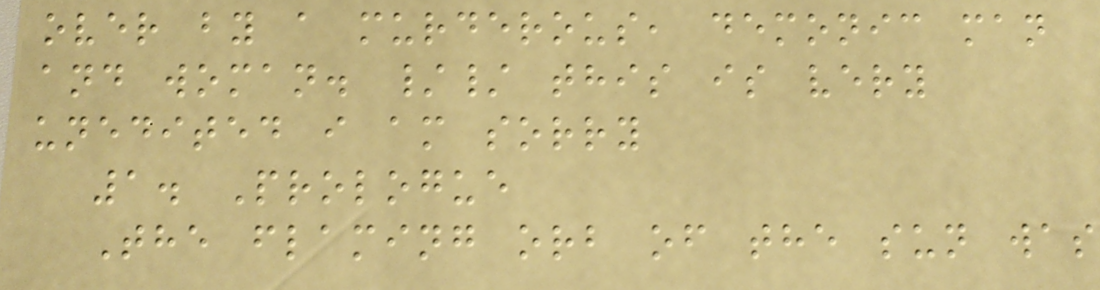over by a murderous, demonic man
and woman. // this is very
unedited i am sorry
1. Prologue
The flaming orb of the sun was
